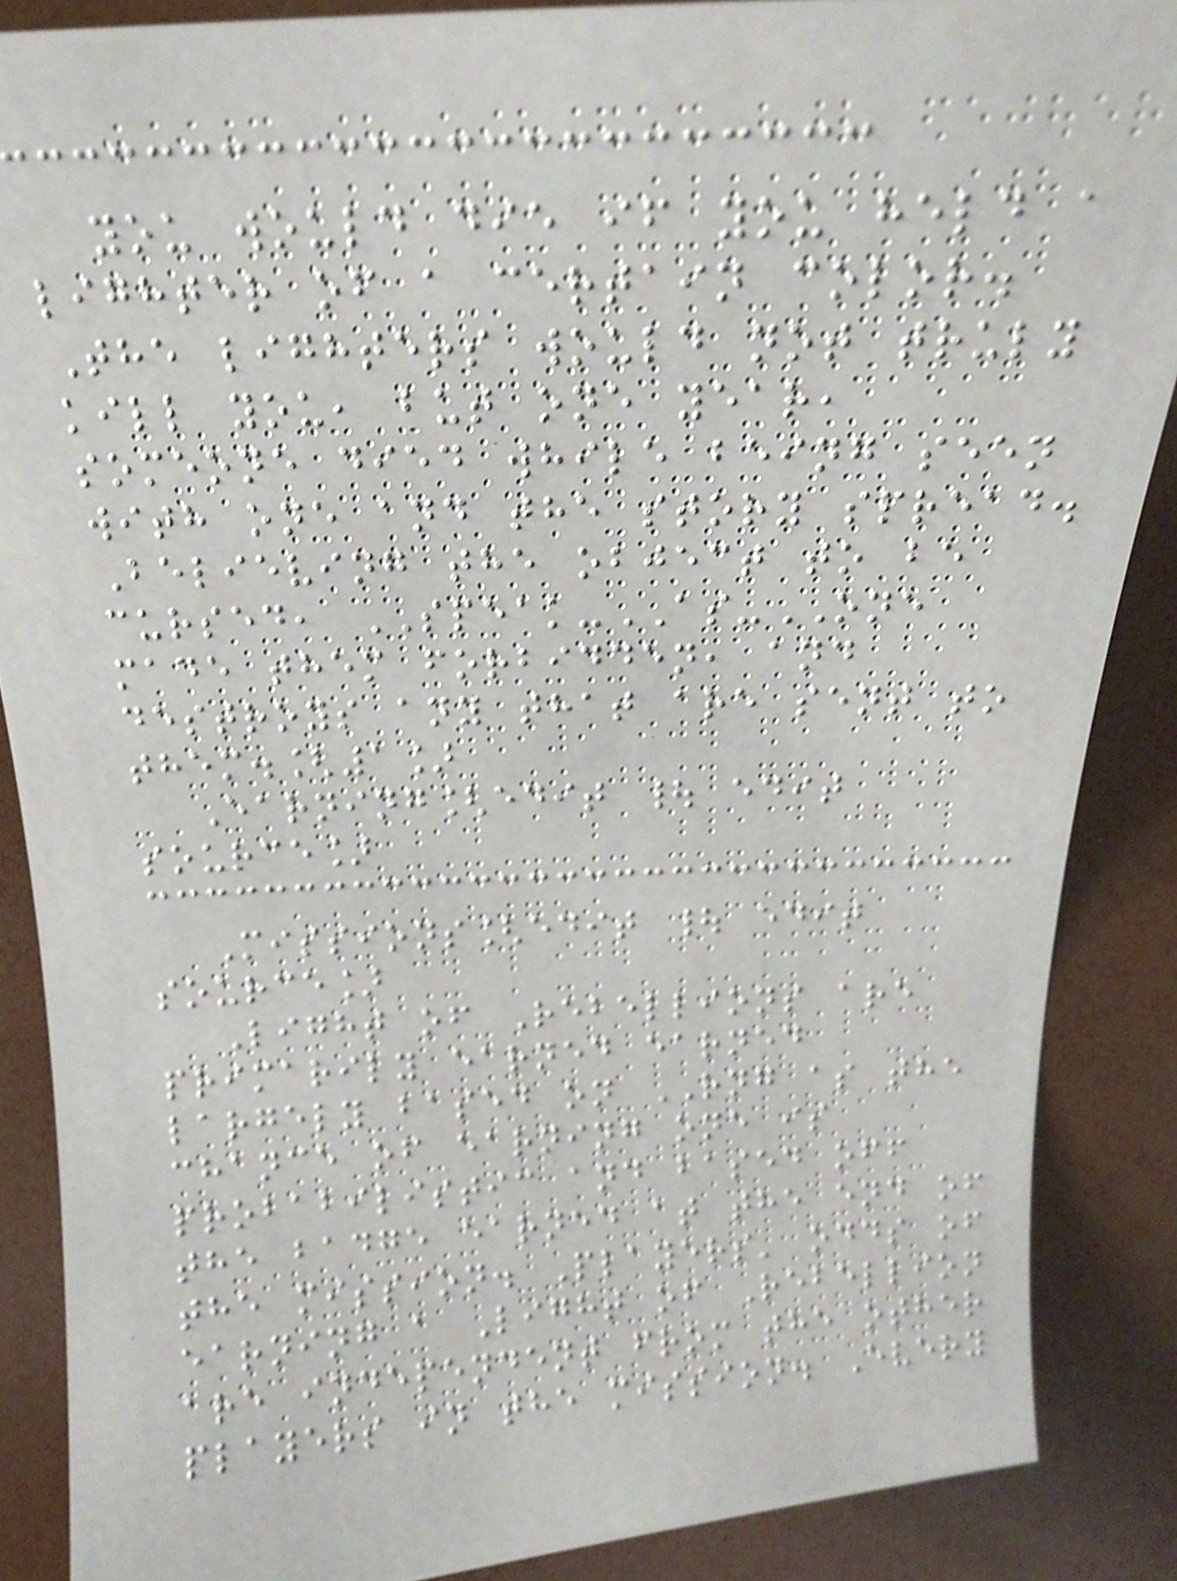you would die if you held a
lighter of a certain color.
The lighters would not truly
kill you, but one year,
someone died while being seen
with one and the story spread.
Believing the object to be
cursed, SPEAK-AS-ONE
made them forbidden, and
destroys any that are sent to
them.[1]
Earning[edit | edit
source]
Missions[edit | edit
source]
Light of Rebellions are
primarily earned earned
largely based on RNG as the
chance of earning one is
probabilistic and based off
the badge earned at the end of
the mission. Players' odds of
earning a Light of Rebellion
are independent from the other
players in the mission. Every
